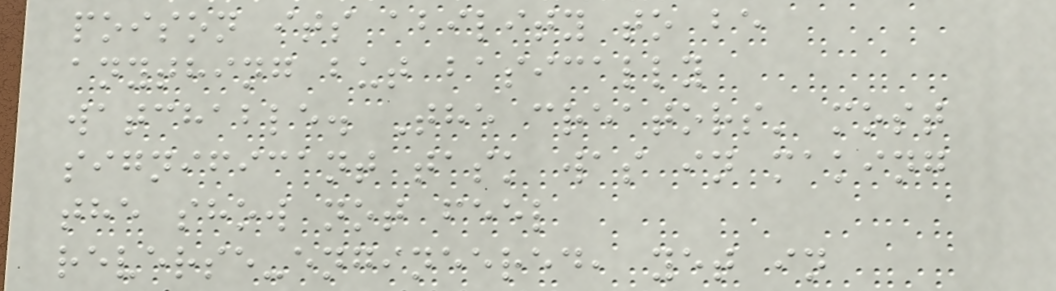poison its ability to be
anything but basically
watchable. The creators' most
significant task was in making
the show not feel
reverse-engineered, yet in
